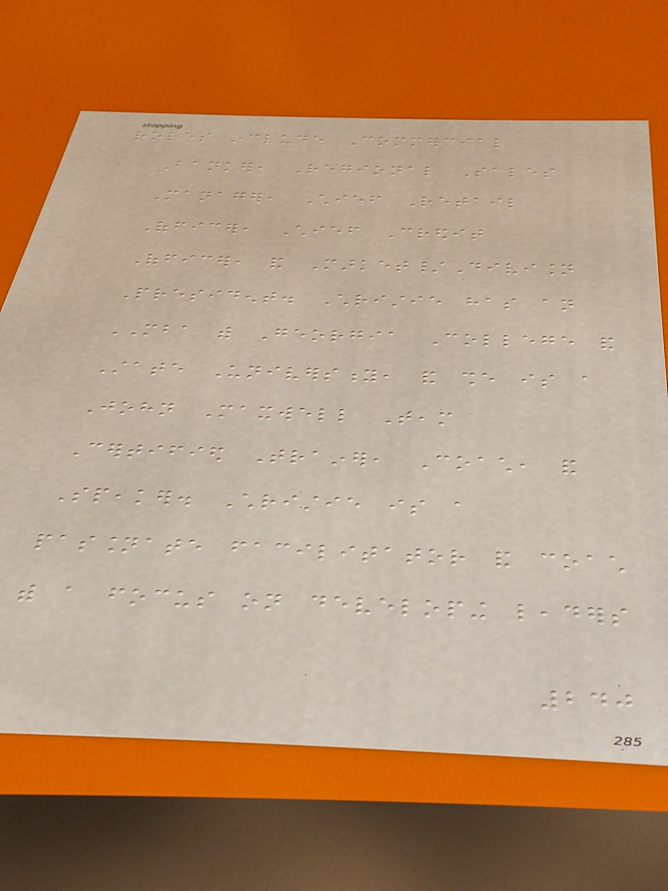roles include Commercial
Banker, Regional Sales
Manager, Chief Retail
Officer, Chief Credit
Officer, and Market/Division
President. Christie has an
MBA with Georgia College and
State University, and she is a
John Maxwell Team
Certified Trainer, Coach, and
Speaker. Christie is a
passionate facilitator and coach
with a focus on developing leaders
240
